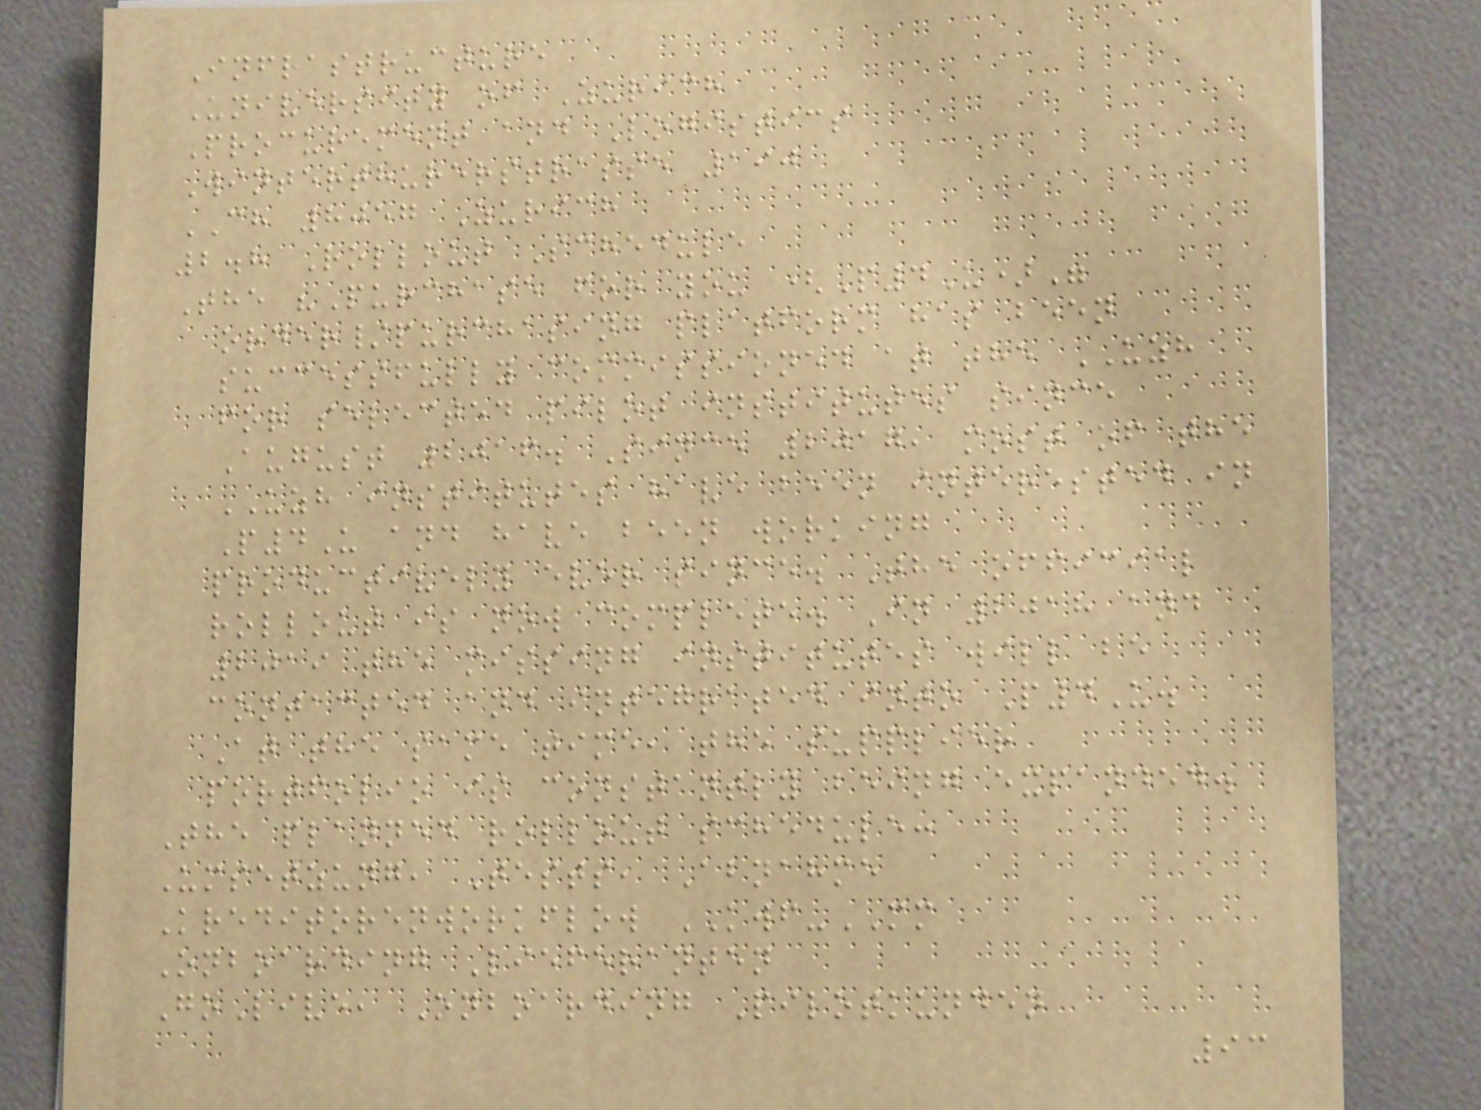Infrastructure
University of Zurich
Procurement and Logistics
Winterthurerstrasse 190
CH 8057 Zurich
2.8 Rollout Schedule
The "Purchase for you (P4U)"
order/purchasing platform has been
successfully commissioned at the UZH
for selected pilot institutes since
August 2016. Since 2017, most of the
UZH institutes have been interested in
P4U and have been working
productively ever since. The official
rollout is now complete. In 2018 and
2019 the missing institutes will be
contacted and integrated into P4U.
At the same time, the supplier
portfolio is constantly being expanded.
The planned rollout schedule:
Umsetzung, Tests, Abnahme
Kreditorenworkflow KWF-MM
Onboarding Lieferanten
GoLive, Onboarding Pilotkunden
93
